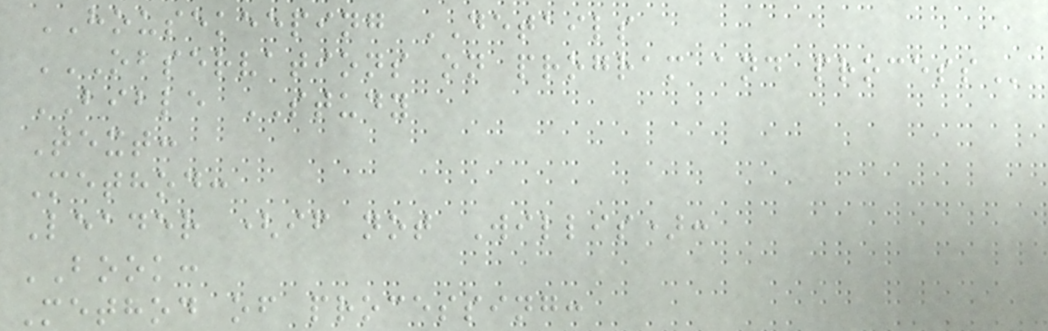HOUSEKEEPING DETAILS
OBSERVATIONS ON PROGRAM AND PROCESS
BIBLE STUDY
Text:
Method:
Leader (if not Willis):
BOOK:
Method of processing:
